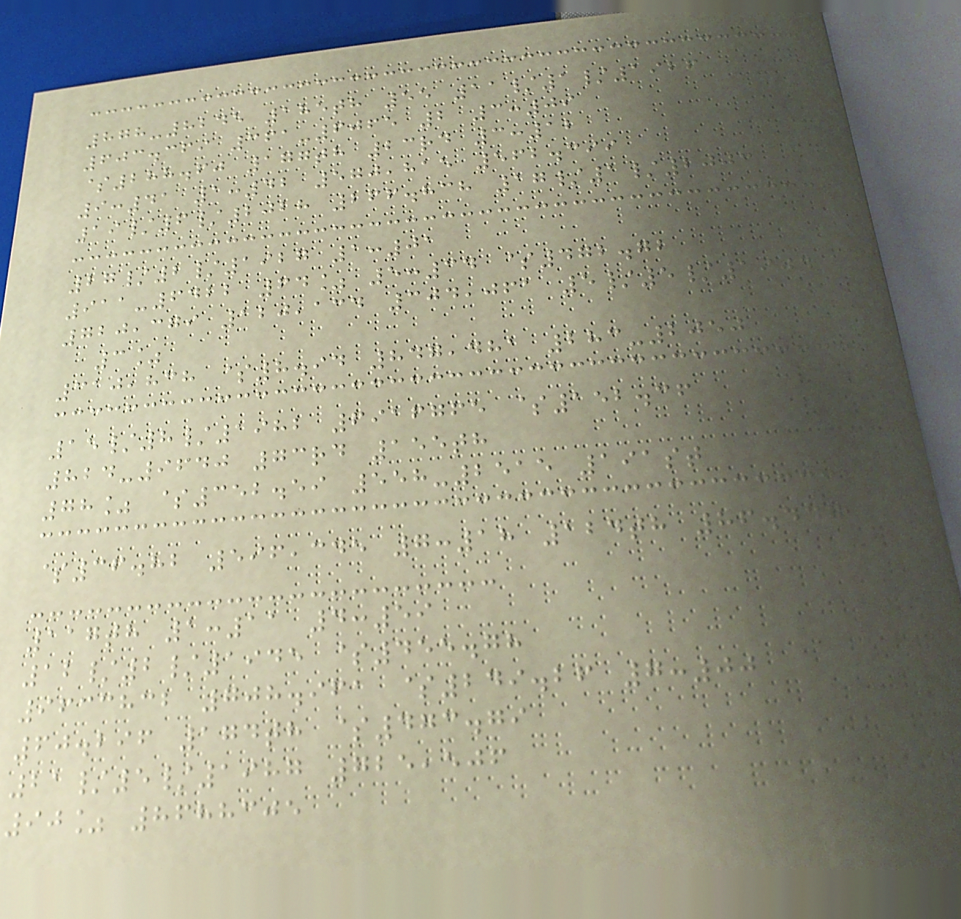878-8245 185th 55 11/1/1926
603.369 361-6065 2 3:09
$288.60 177th 23rd 3:12
9:41 1:42 570,815 562.399
19/6/2028 266.838 17/1/2003
27/2/1927 1:01
911-6422 64% 5:34 $472.72
720,379 120,134 304,061 5/5/1904
3%
310,838 $8.94 847,481 283-2050
15/8/1982 6916765 $152.36
824-9640 73rd 155th
78% $352.59 558-2515 191st
$36.82 596,345 7:18 124th 86.447
117th 1:11 4:59
12/2/1945 $455.78
9633832 708.961 $249.26 7:00
60.296 174th $473.79
21/5/1987 725,506
90% 8688305
